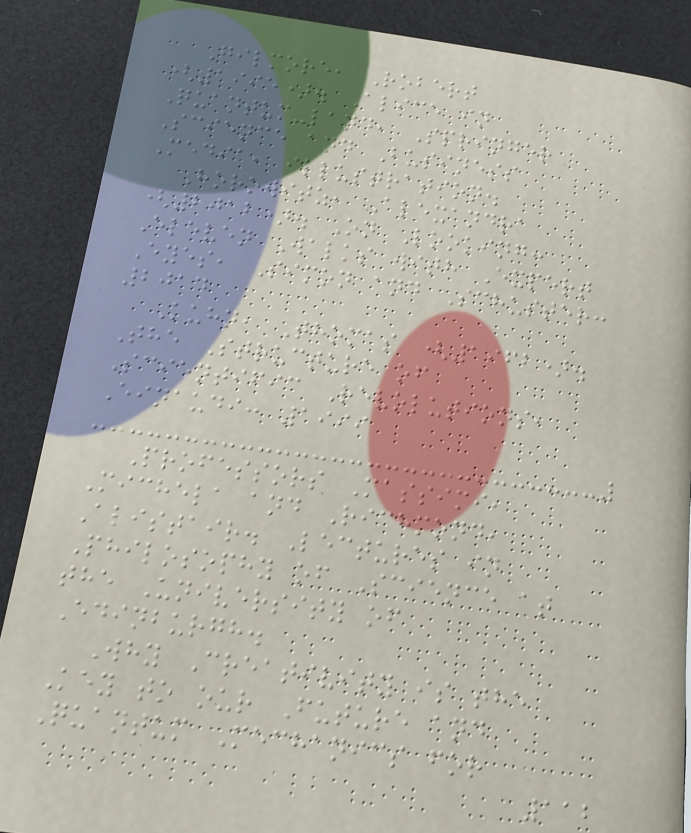Gilmore, Robert
(1995). Alice in
Quantum-land, Springer
Science and Business
Media, illustration.
Horowitz, Alexandra
(2012). On Looking:
Eleven Walks with Expert
Eyes, Simon and Schuster:
2014
Kuhn, Thomas (1962).
The Structure of
Scientific Revolutions,
Einaudi: 1999
Professors Massimi,
Michela and Richmond,
Alistair. Lectures in
Philosophy of Science at
the University of
Edinburgh.
Why Creativity is the
Key to our Future and
Quantum Mechanics for
112
